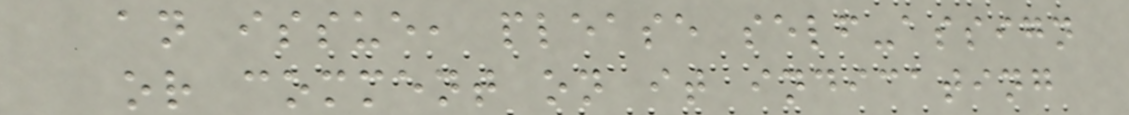an issue, please self-assign
or comment on it indicating
